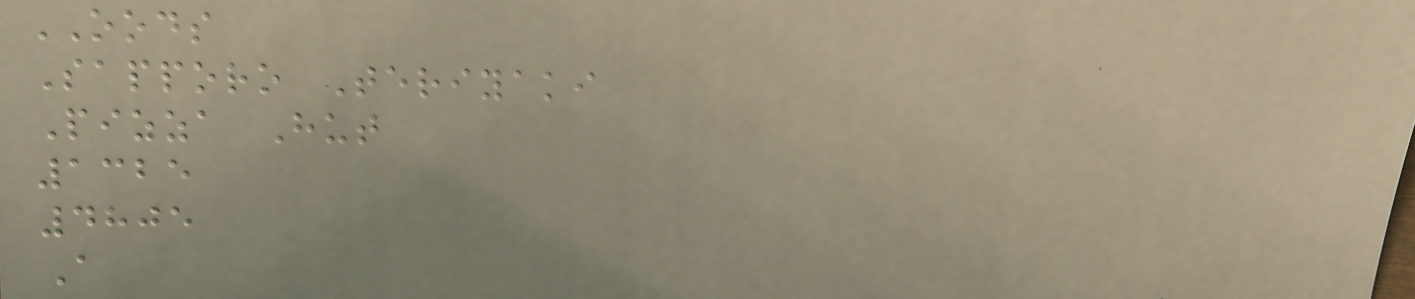OODS
Sapporo Teriyaki
Pizza Hut
1325
4805
A
